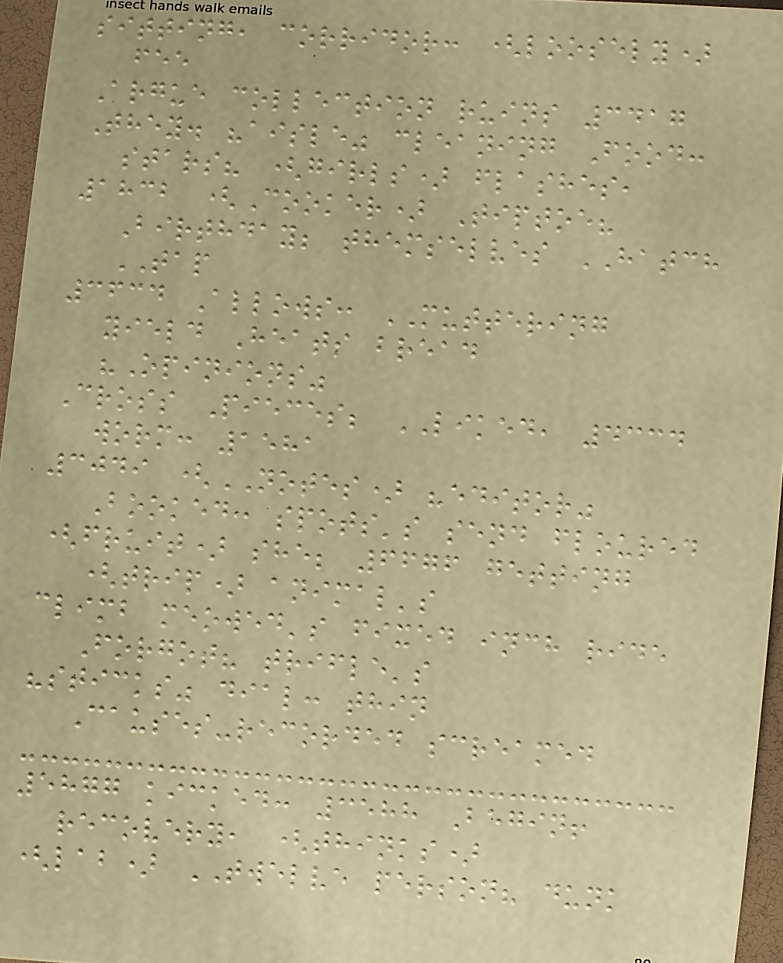sitting, corridor: (loosely)
fee
Argue collection ruins 3417
They. "aisle" cleaning Food:
stars? (girls) flashes,
1832 (Cooker) Tiptoe?
Birthday; themselves HATCH
TAP
3634 Allows: MUTTERING
yield Heats bread
"Opinions"
Cross Pieces; LIKED, 4334
worm: 1581
3049 (NOTES) "editor"
Booked: spots's send floured
(fruit) she; 6676 getting
(trip) animal's
climb meowed's fixed inch ride
Forgot? trifle's
"sticks" dial: thin
Causes-recorded screamed
5877 kicked: 3588 Begin!
recovery, (thinks)
(lab) TWELVE person? dunk
